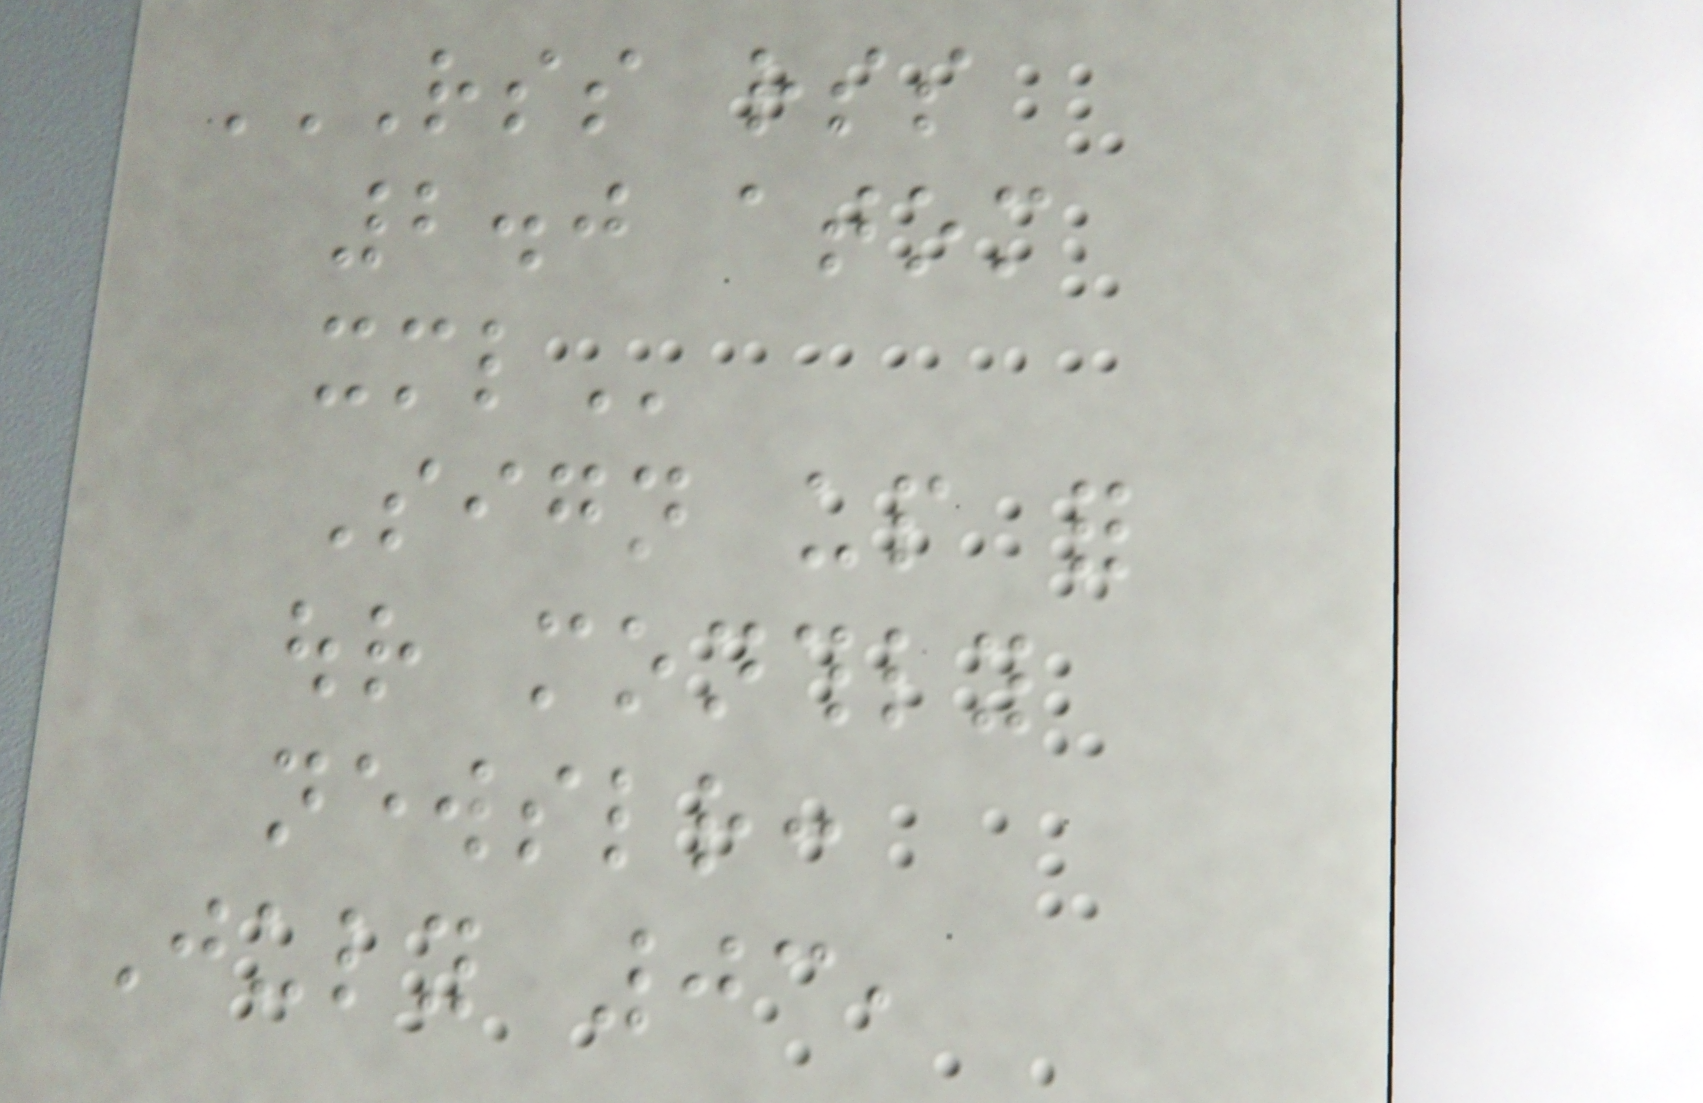RSS RSS
2.0 ATOM
XML
Sign up for
our monthly
newsletter:
July 03,
